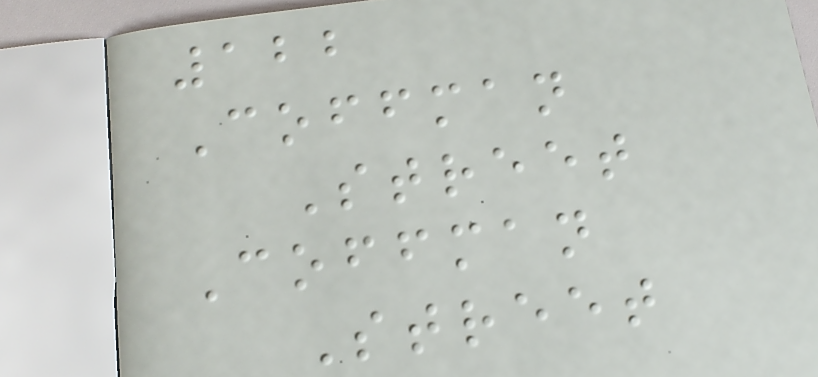122
Coffman
Street
Coffman
Street
